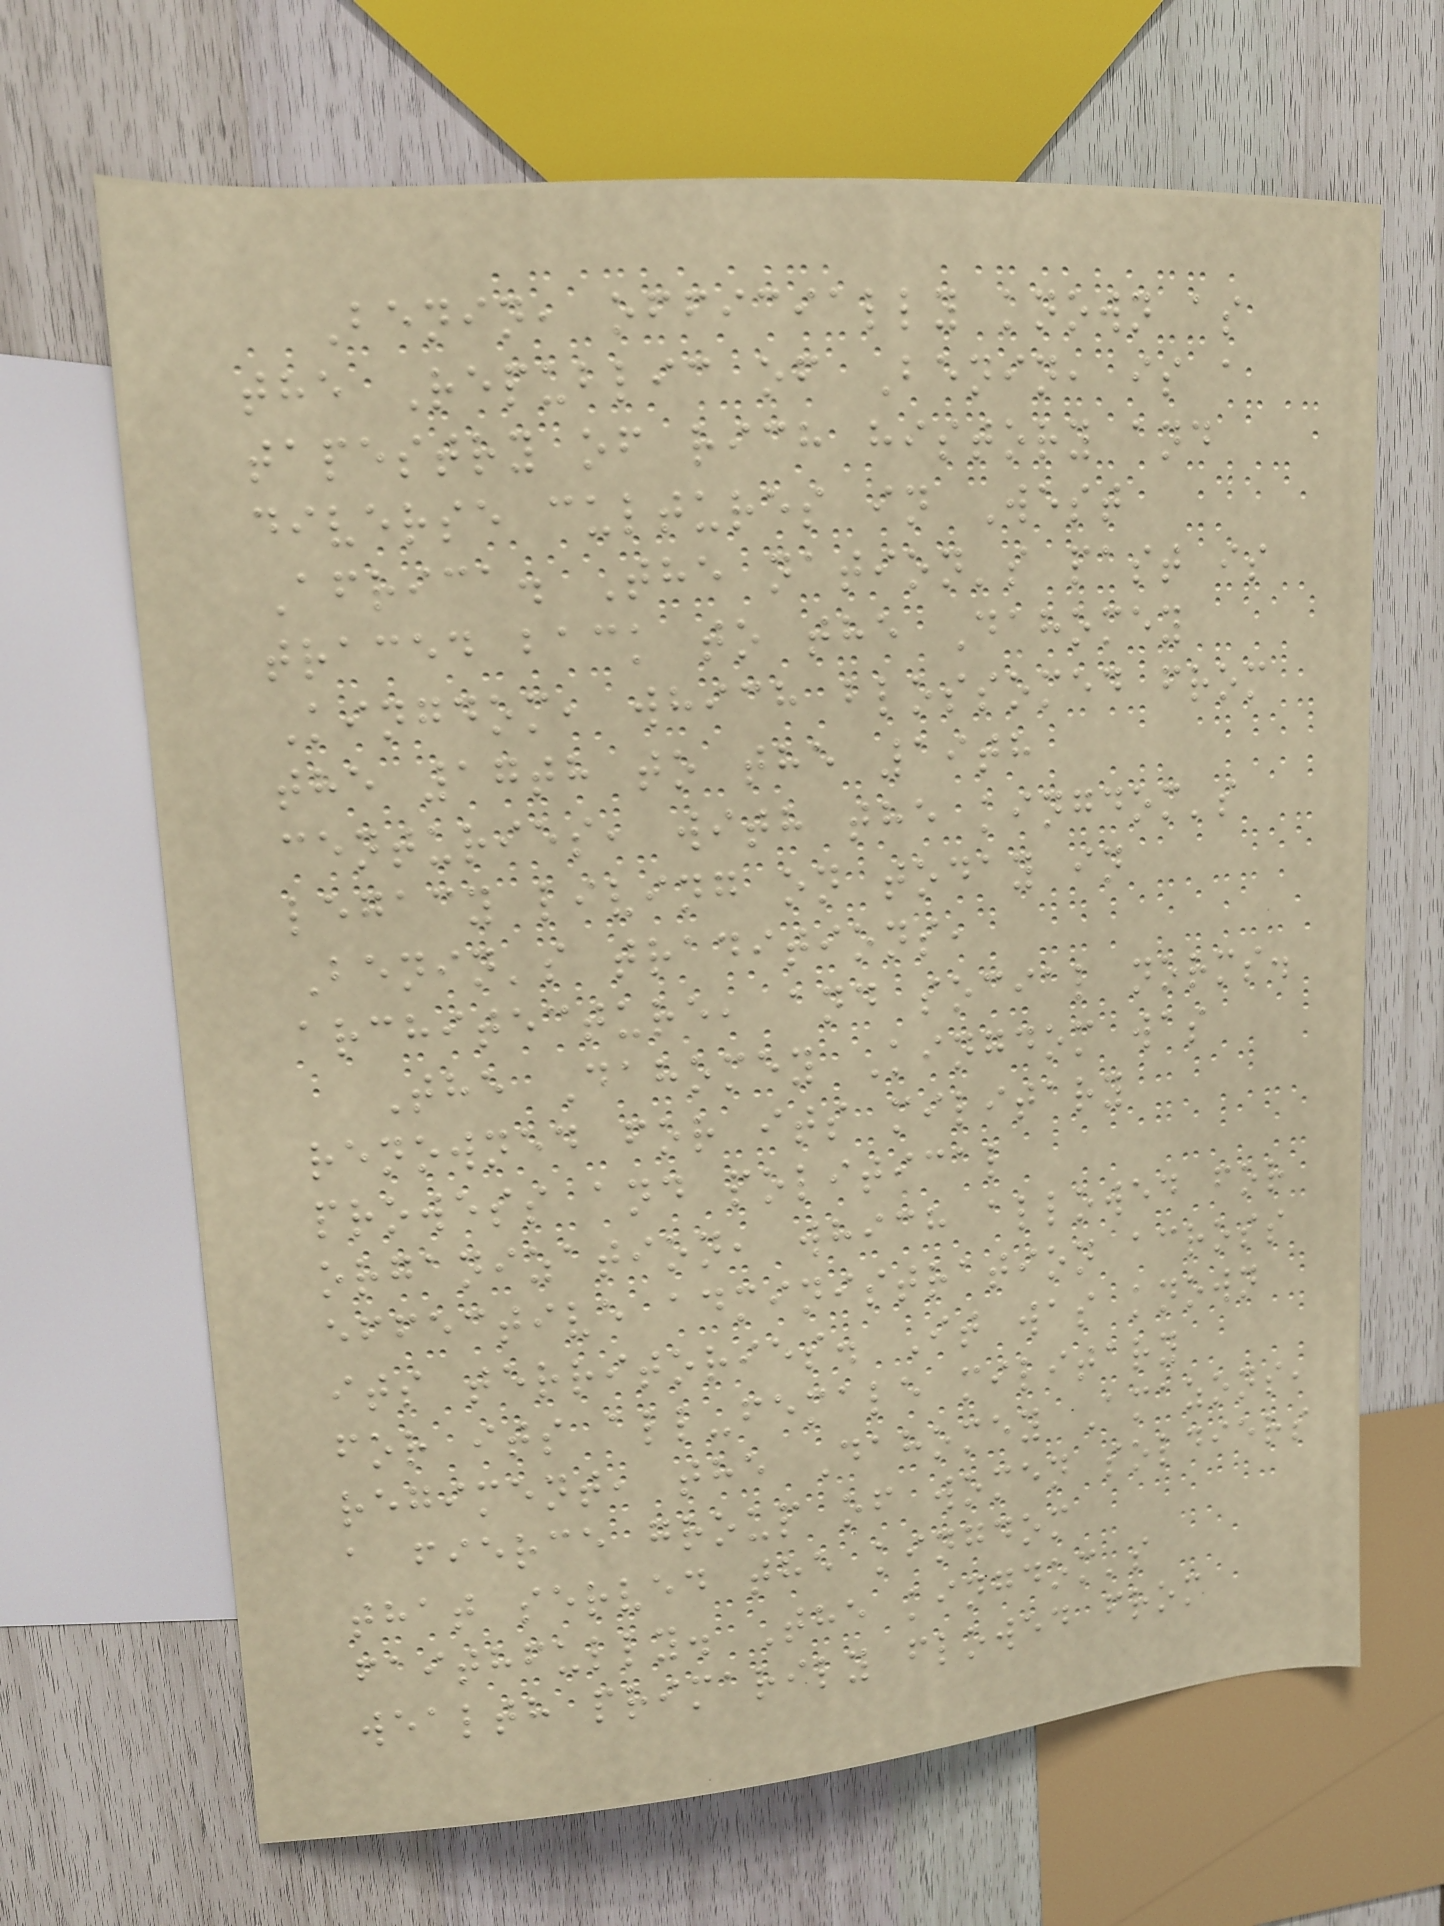Benin, officially known as
the Republic of Benin, is a
tapestry of rich history and
diverse cultures in West
Africa. The nation's past is
traced back to the Dahomey
Kingdom, which blossomed from
the 17th to the 19th
centuries, with the kingdom's
legacy living on today in
Benin's traditions,
architecture, and social norms.
The Dahomey Kingdom was
renowned for its military
prowess and political
organization, which allowed for
effective administration across
its territories. It was known
for its all-female military
regiment, the Dahomey Amazons,
a fierce group of women soldiers
that served the kingdom
faithfully. The kingdom's
wealth primarily flowed from
